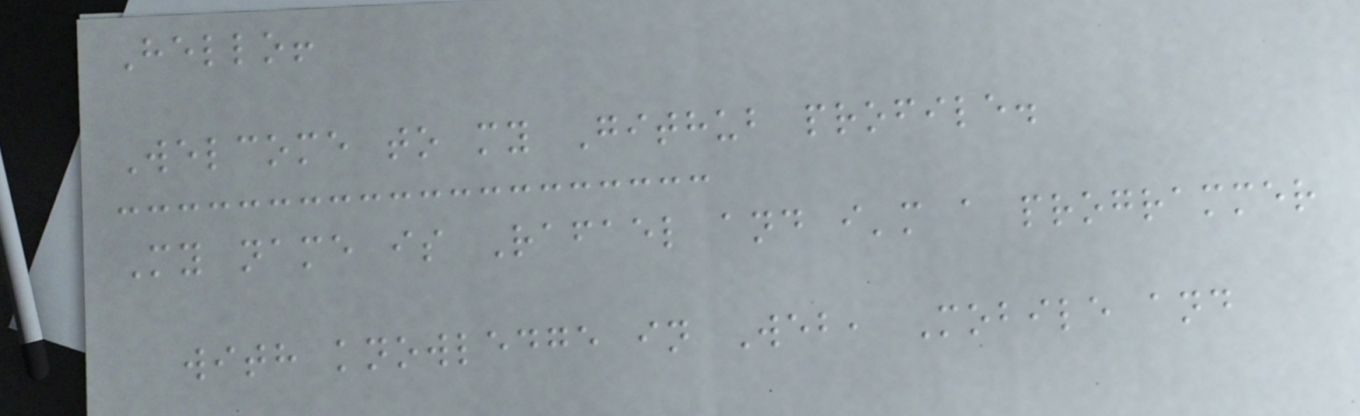Hello!
Welcome to my Github profile.
My name is Rafael and i'm a programmer
with knowledge in Web, Mobile and
